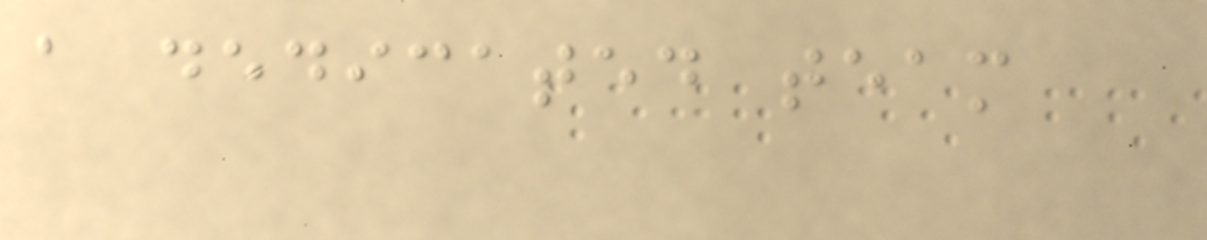a dedicated team
